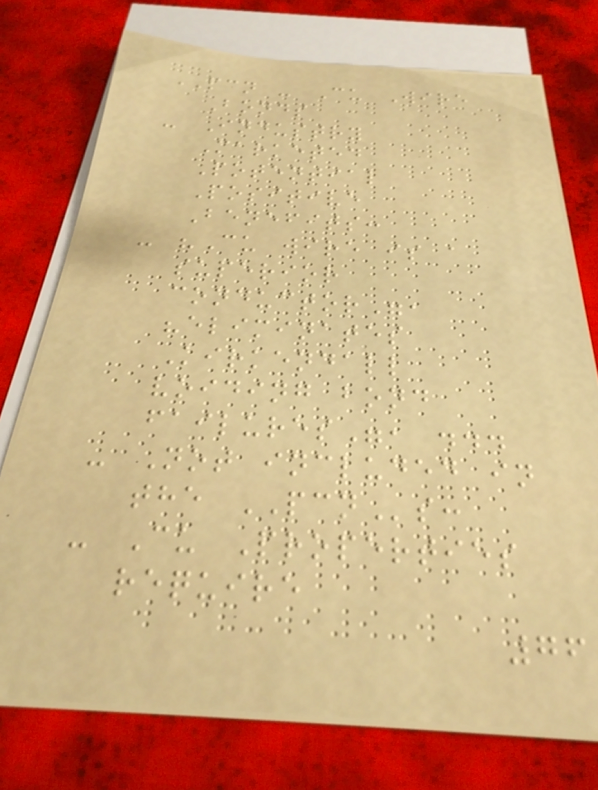PCN - Cu Wire
Bonds
- Industry
Marketed
Potential
Positive
Benefits:
- "Cu wire is a
superior
conductor",
"eliminates
Kirkendall
voiding bond
failures", ...
- Not included in
the PCNs:
- Cu Properties
require
76
